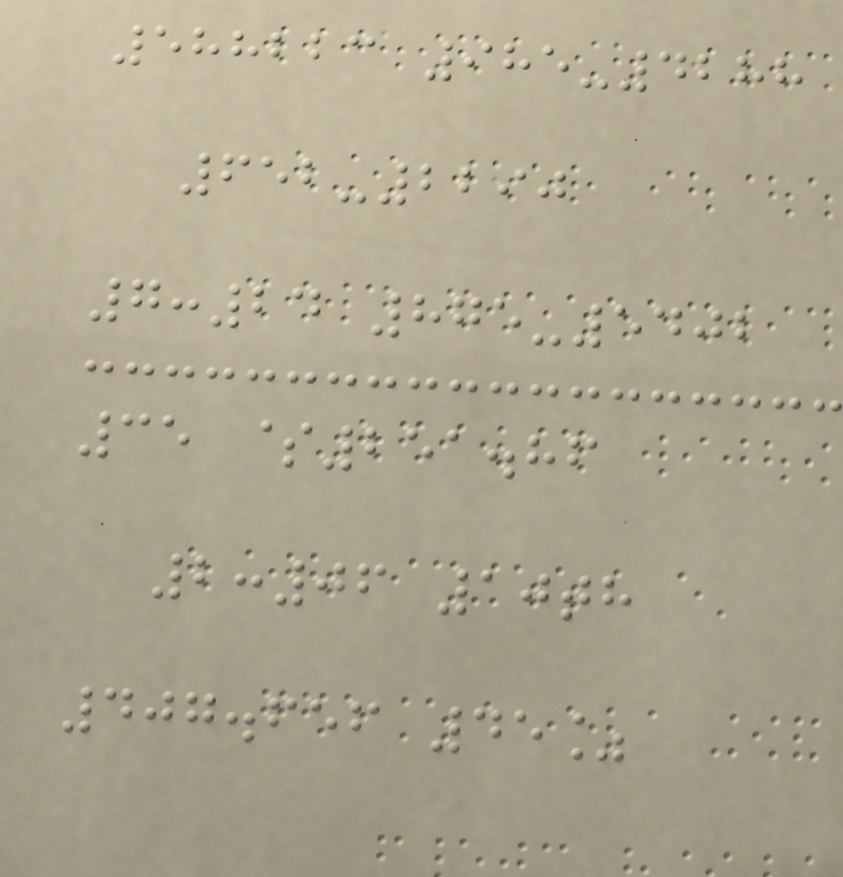588223 985-4288
652-2290
7:24 875-5402
35 $251.86
2:06 10th
407.656 45%
